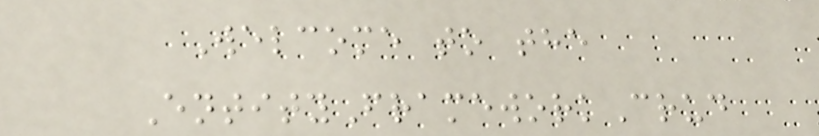Welcome to the
EntityFrameworkCrud
